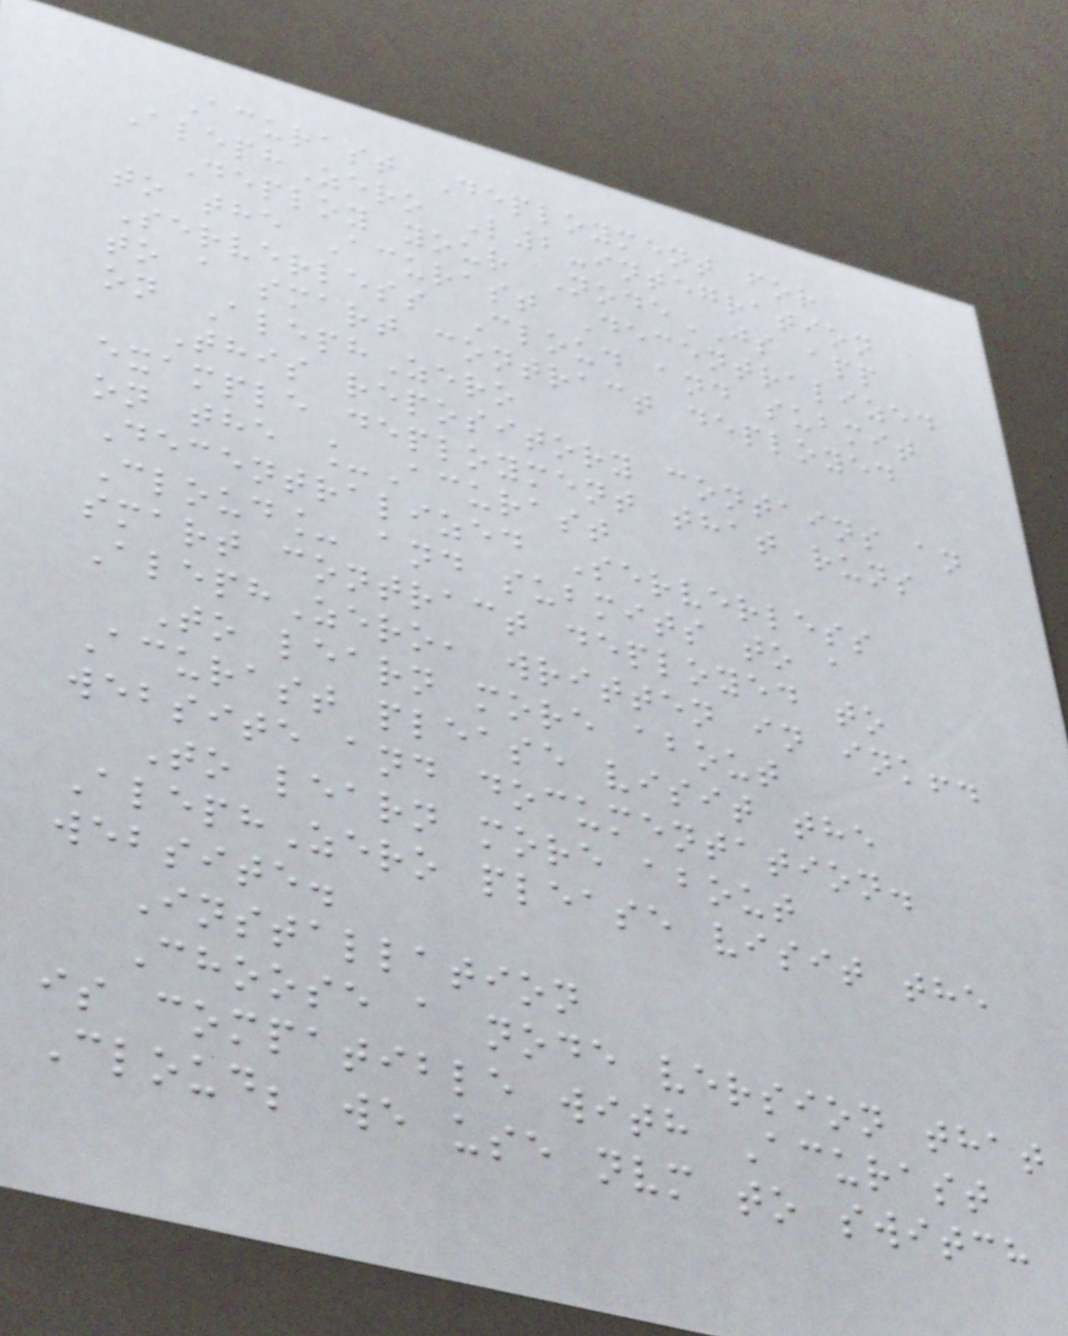Acurast Deployment for
AlephZero L2-integration
Deploy your NodeJS app
to the Acurast Decentralized
Serverless Cloud and submit
to a smart contract deployed
on AlephZero
This repository contains an
example deployment that runs
on the _Acurast
Decentralized Serverless
Cloud_ and submits to a
smart contract deployed to
AlephZero, written in ink!.
To learn more about
Acurast please visit the
website and documentation.
To learn more about
AlephZero please visit the
website.
Installation
Choose a node version that
is compatible with Acurast
Cloud; we use nvm to switch
